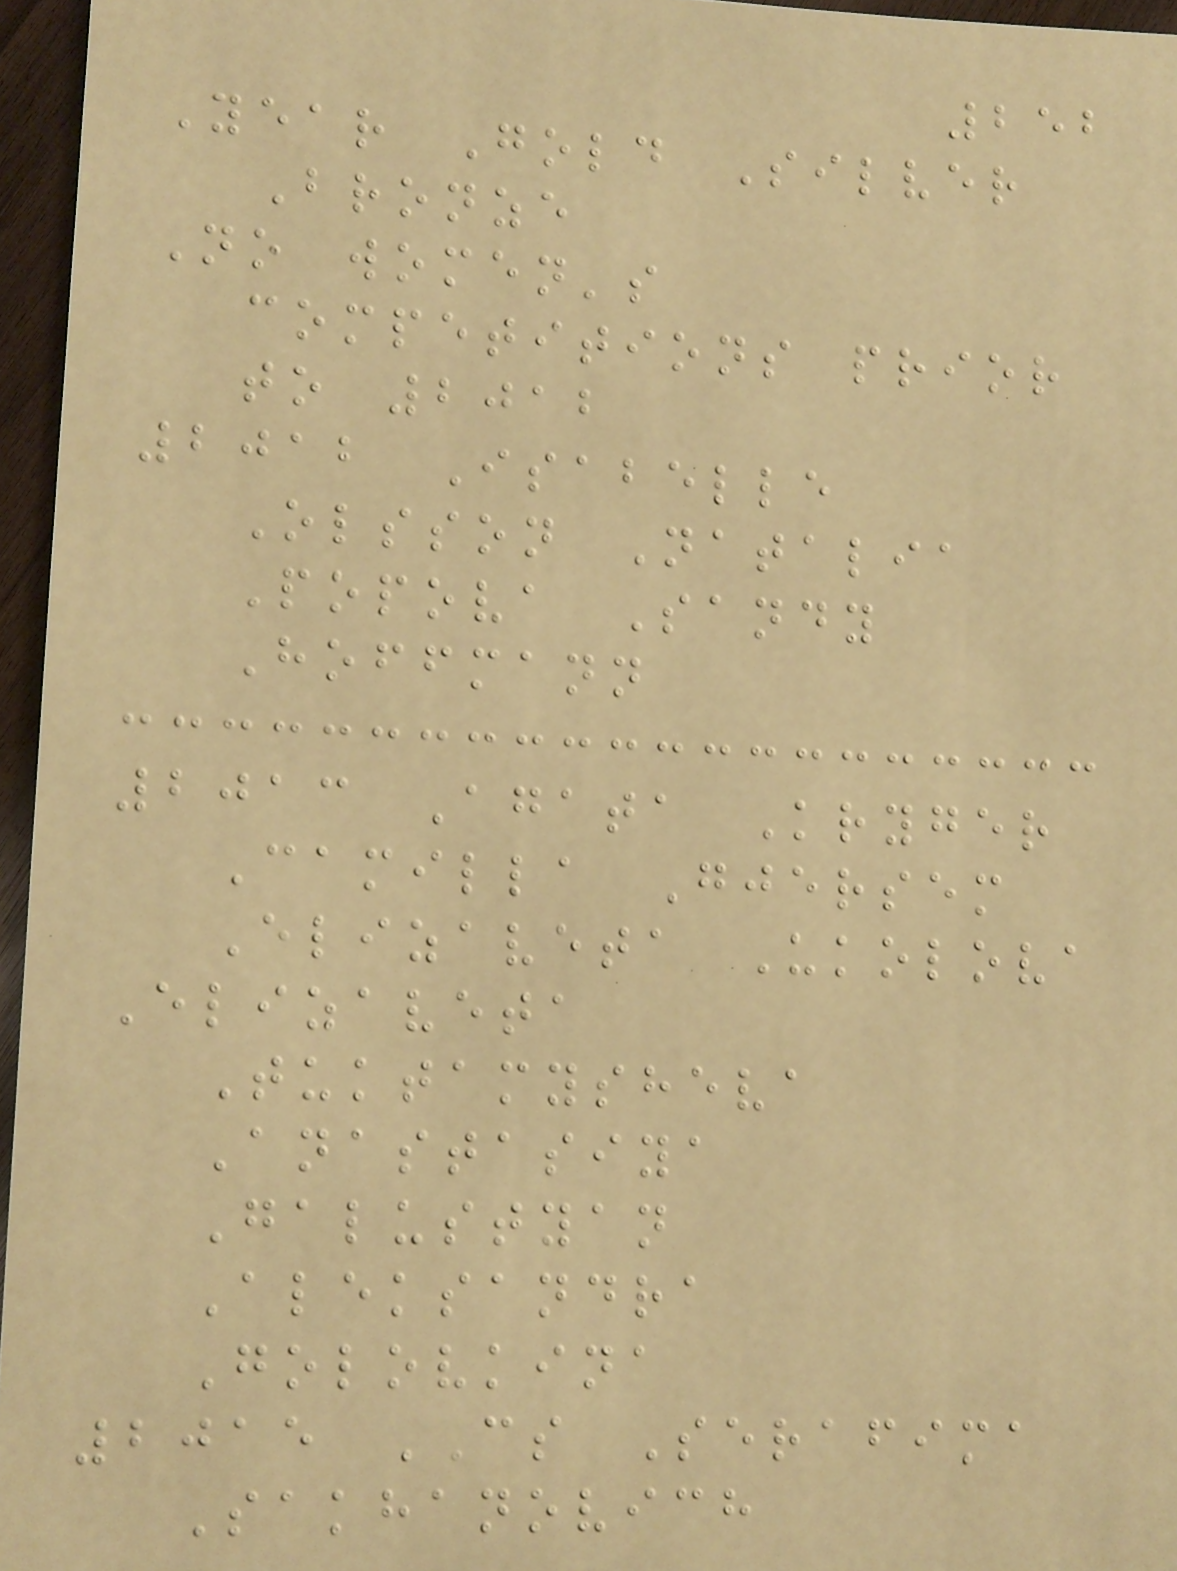252
Year Gold Silver
Bronze
No women's
competitions prior
to 2012
2012 Isabelle
Olsson Natalia
Popova Sandy
Hoffmann
2013 Agata Kryger
Camilla Gjersem
Elizaveta Ukolova
Elizaveta
Tuktamysheva
Anastasiya
Galustyan
Aleksandra
Golovkina
2015 CS Serafima
Sakhanovich
